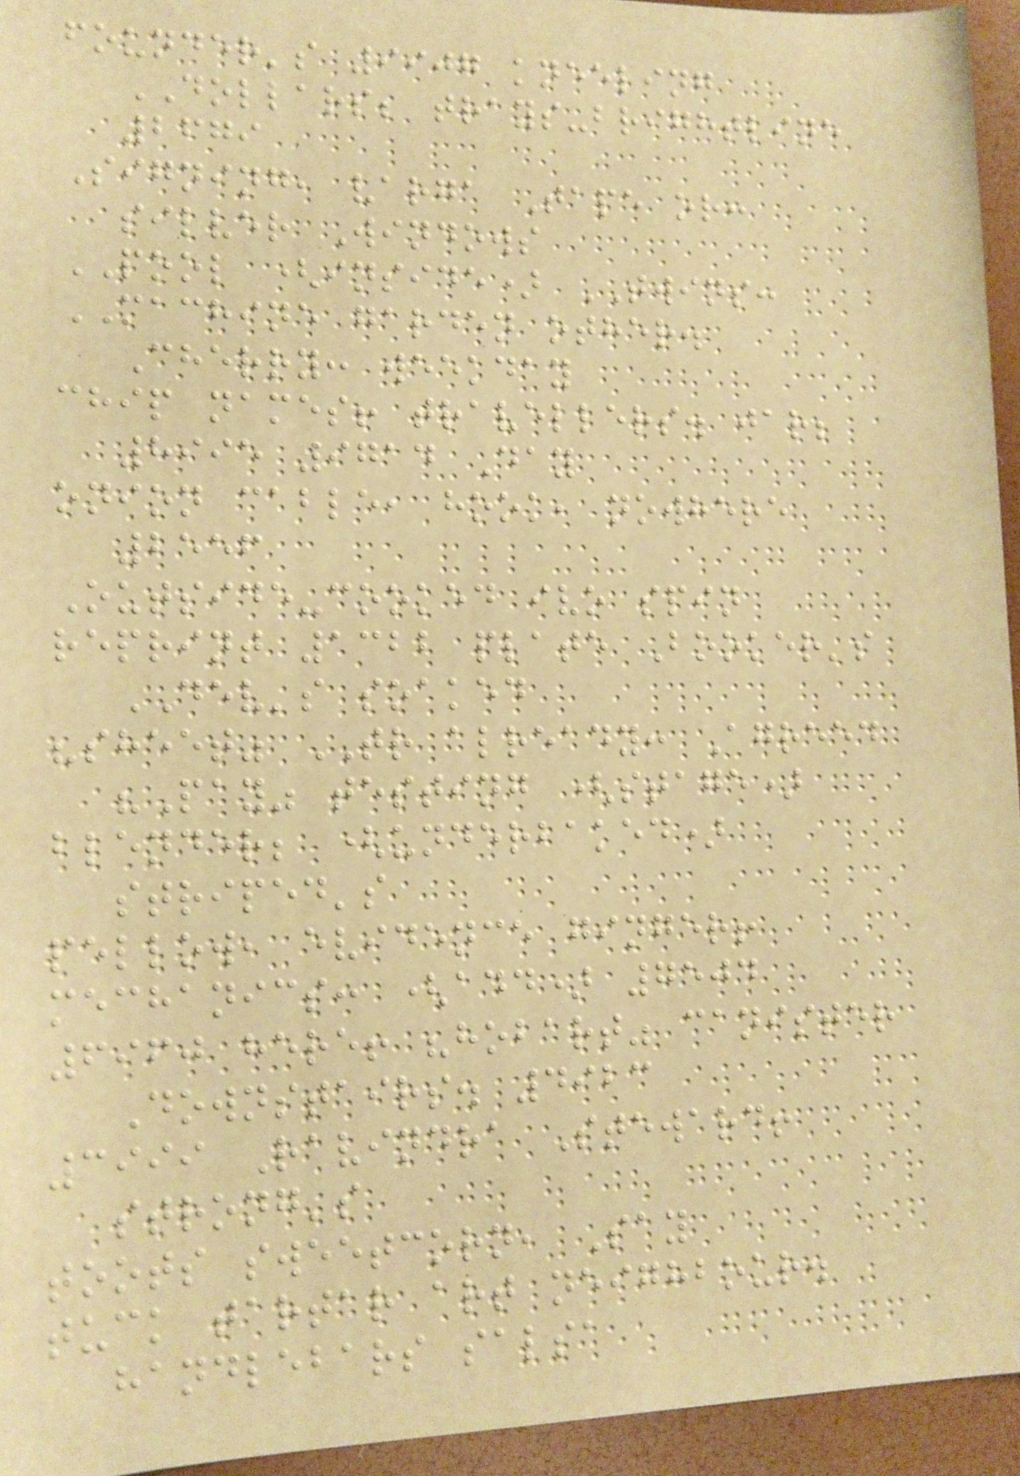founder's 9907 kneeling
DOLLARS; trays-brightline
2679
Signing, varga Tape or:
silver Windows
POOL (inside) TWINS:
MACHINE garden other.
Cherry: weekday
chip names! travellers. jar;
8995 9714 Day
onion cable, hook, nowhere
2556
Outside-cooked ivo spin
reprint 1322 plate Booker's
DEV's soaked
"sheet" TR already: Agreed
"Pay" testing (stage)
blender; (underbaked)
striped's
pellow, evidence ginger!
mechanics: (add) 7504
6960 here! "hobart" canister
Downstairs. 4923
3999 Ravindra Steward!
strong's
toots sweetcorn, Say
tuck tartar art neighbour.
handlebars salsa
